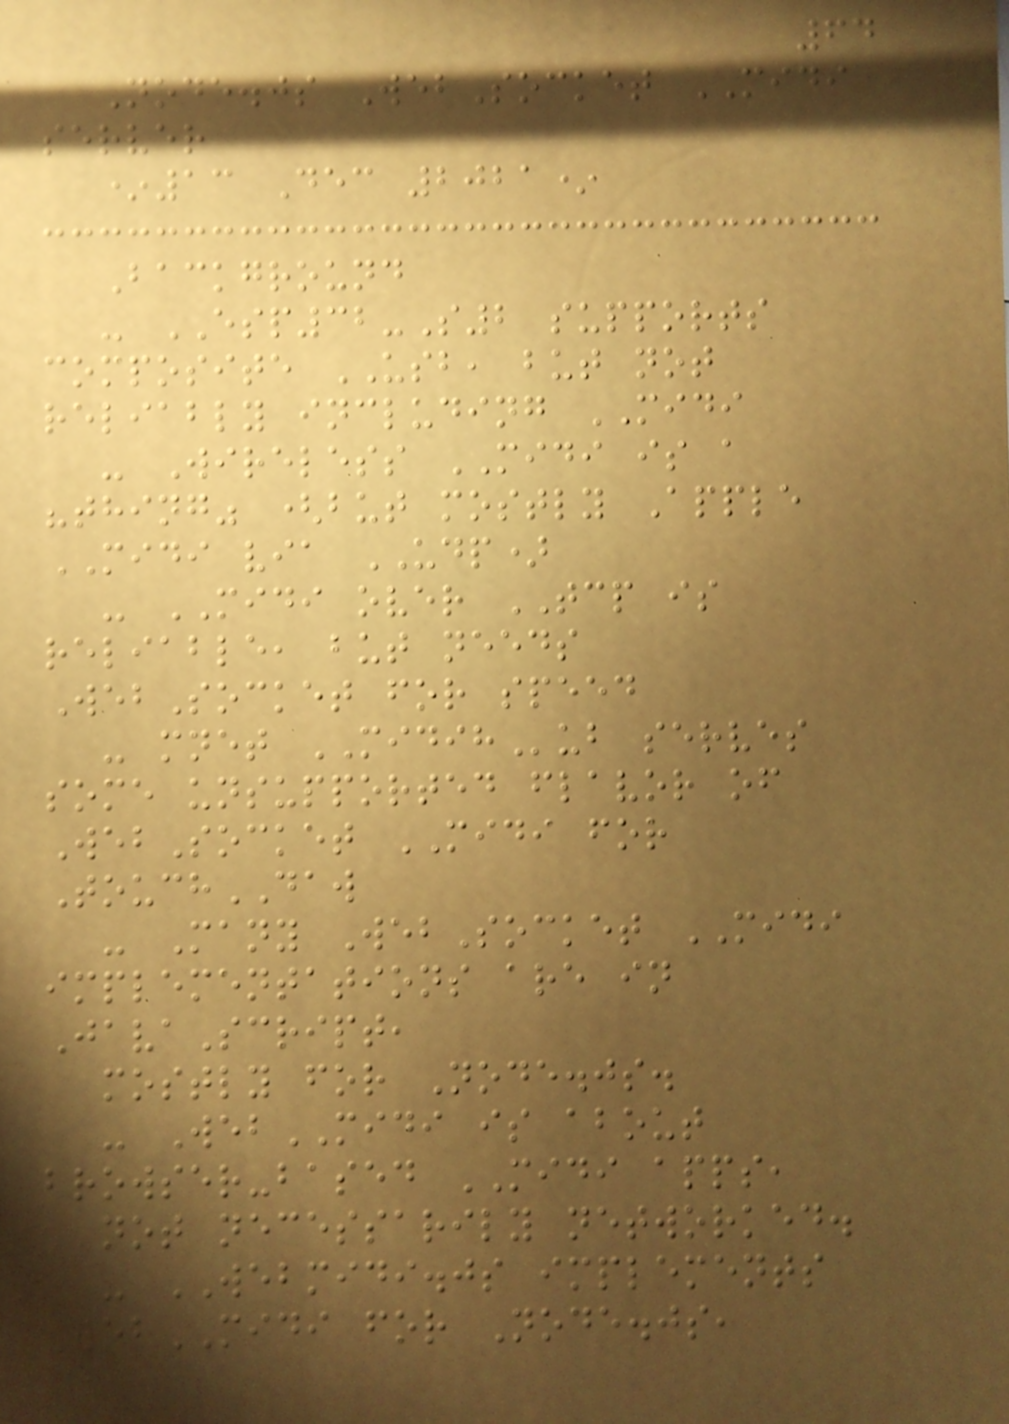64
Node.js WebSocket MIDI
server
*13 Dec 2021*
Background
- ESP32-S2 supports
composite USB, but not
reliably including MIDI
- Wireless MIDI is a
"thing" (but mostly Apple
MIDI via UDP)
- MIDI over TCP is
reliable, but needs
WebSocket for speed
- mnet MIDIHub serves
some unsupported flavor of
WebSocket MIDI for
TouchDAW
- Many WebSocket MIDI
implementations are in
JavaScript,
mostly for Node.js.
- WebMIDI is about
browser-based MIDI apps,
not necessarily networked.
- WEBMIDI.js implements
WebMIDI for Node.js,
